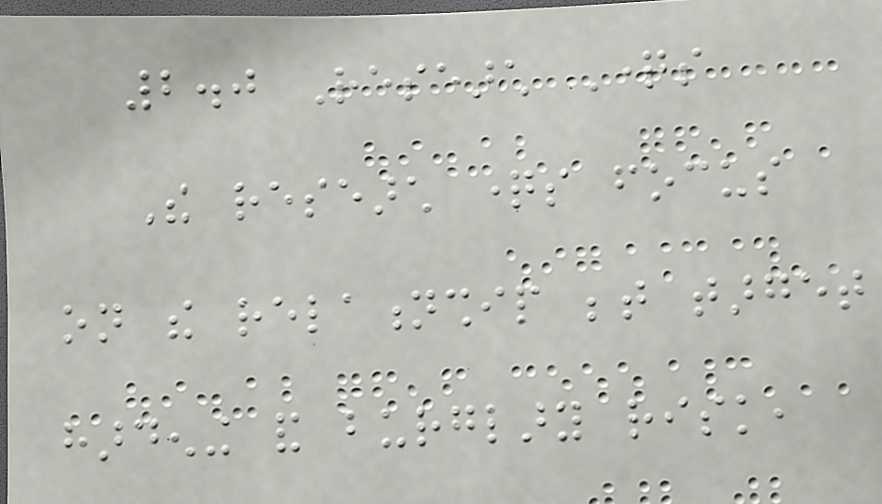2.0 Research Questions
The research questions focus
on the relationship between target
hardening and burglary risk,
